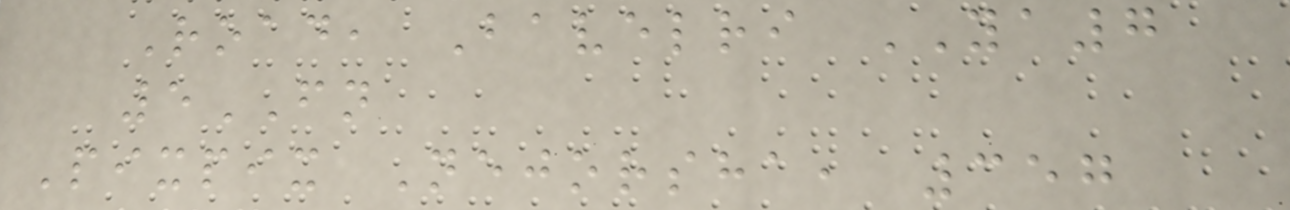Road, Bavelri YA7
5FN
Pixpix Nejorsha, 357
